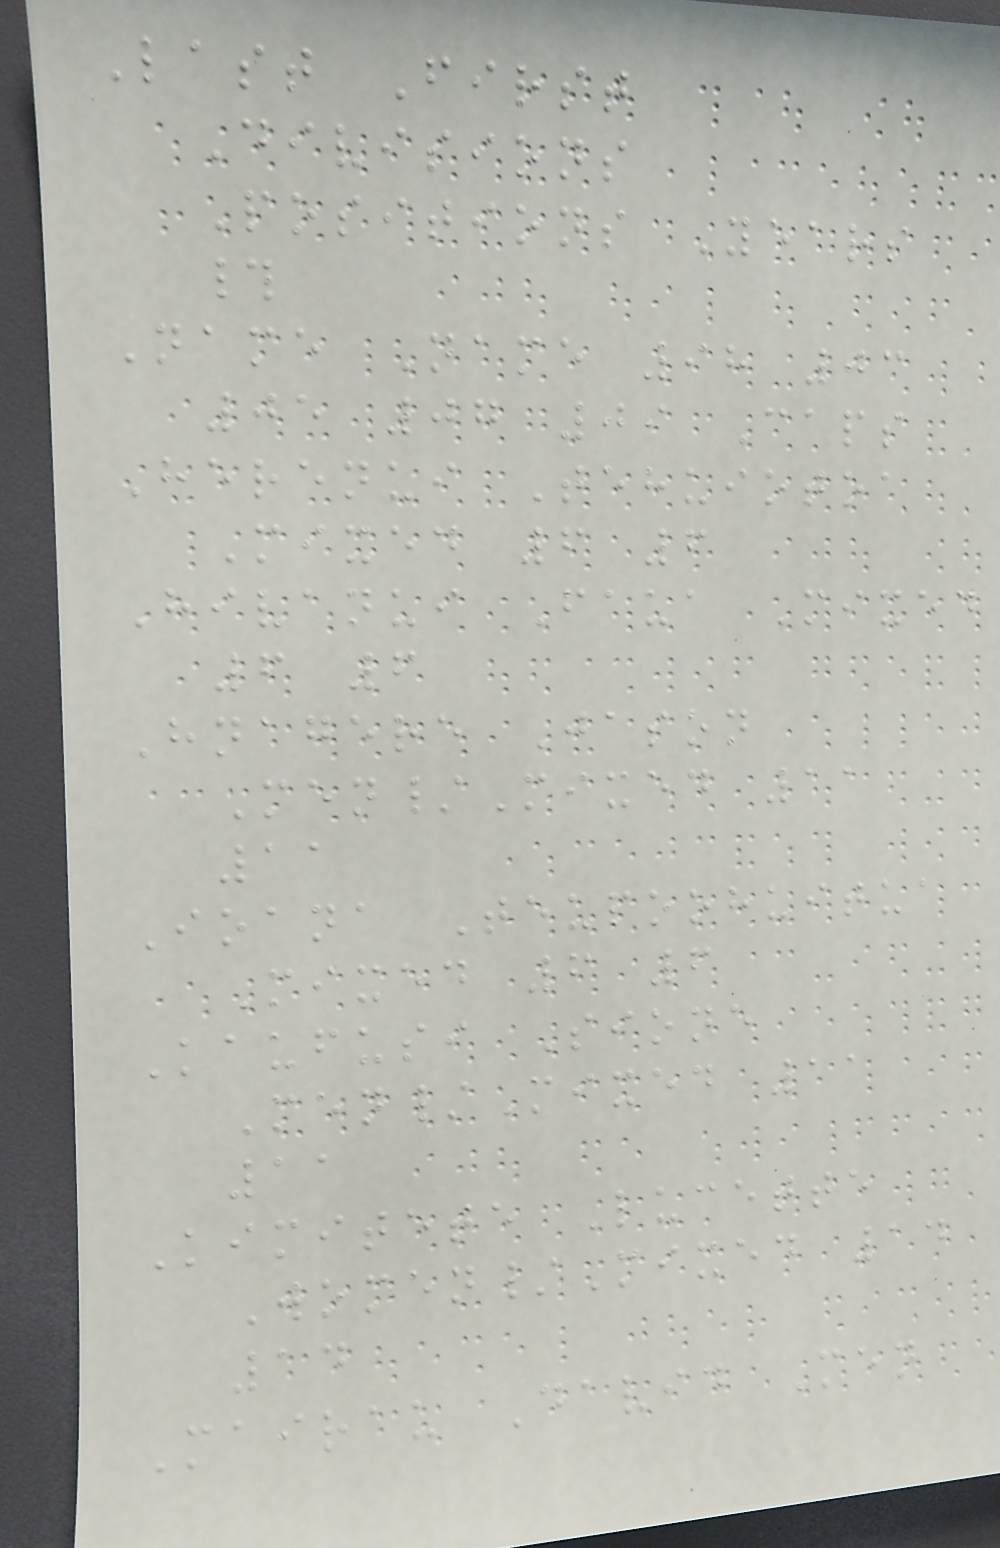Last First
Divisions
Positions Years
#
Name Name 98 03
05 07 09 Caps
Herenui Tehuiotoa
Mixed 6 6
Hivanui Faua Mixed
6 6
Hnagere Jason
Men/Mixed 11
11
Ioana Teupoohuitua
Mixed 6 6
Kaufusi Sione
Men/Mixed 11
11
Kimitete Lucette
Women/Mixed 14
14
Mairau David Men
